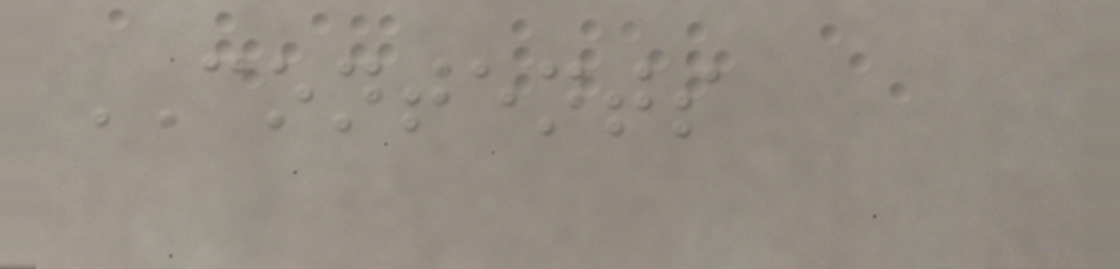CONTENTS
